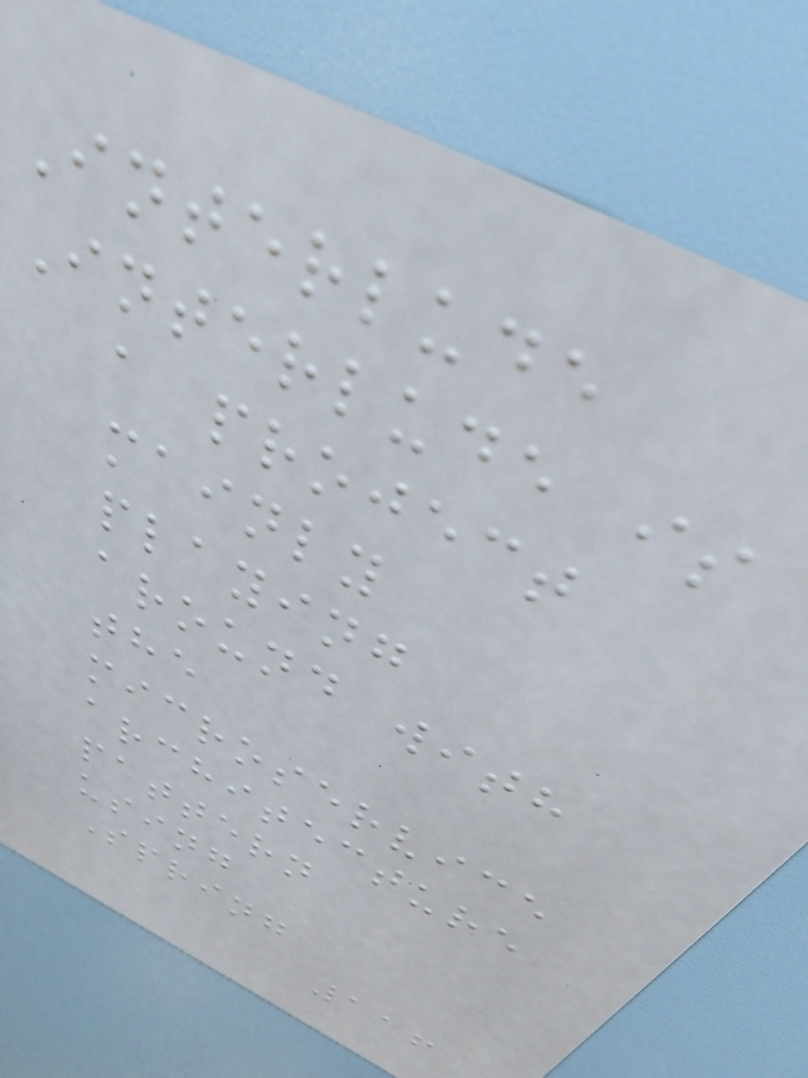Interlude
Interlude is
a project
mainly
playing
around with
the
microservice
architecture
pattern
using
Spring
116
